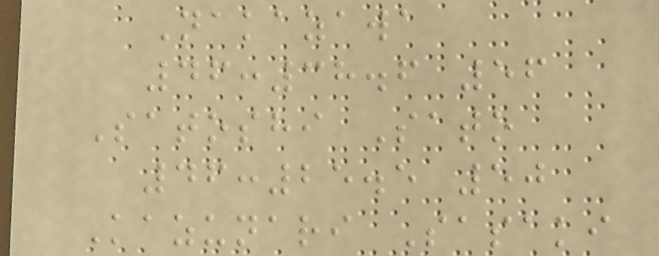Nakazawa
46:38.6 56
Satoshi Sato
46:25.5 50
Kazunari Sasaki
